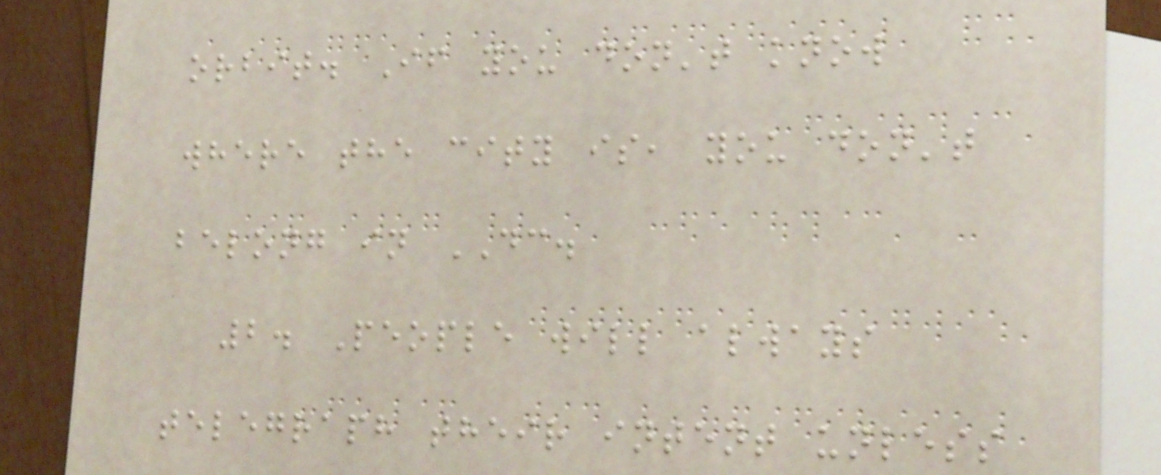orbit. If you don't know
where the city is, you don't
belong in DC.
2. People will always
telegraph their intent unless
